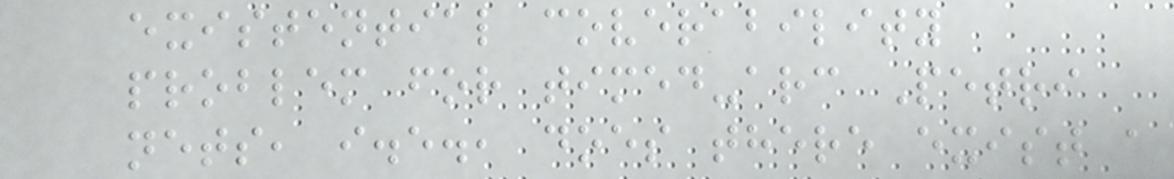existential coverability
problem for timed-arc Petri
nets, i.e., does there exist a
